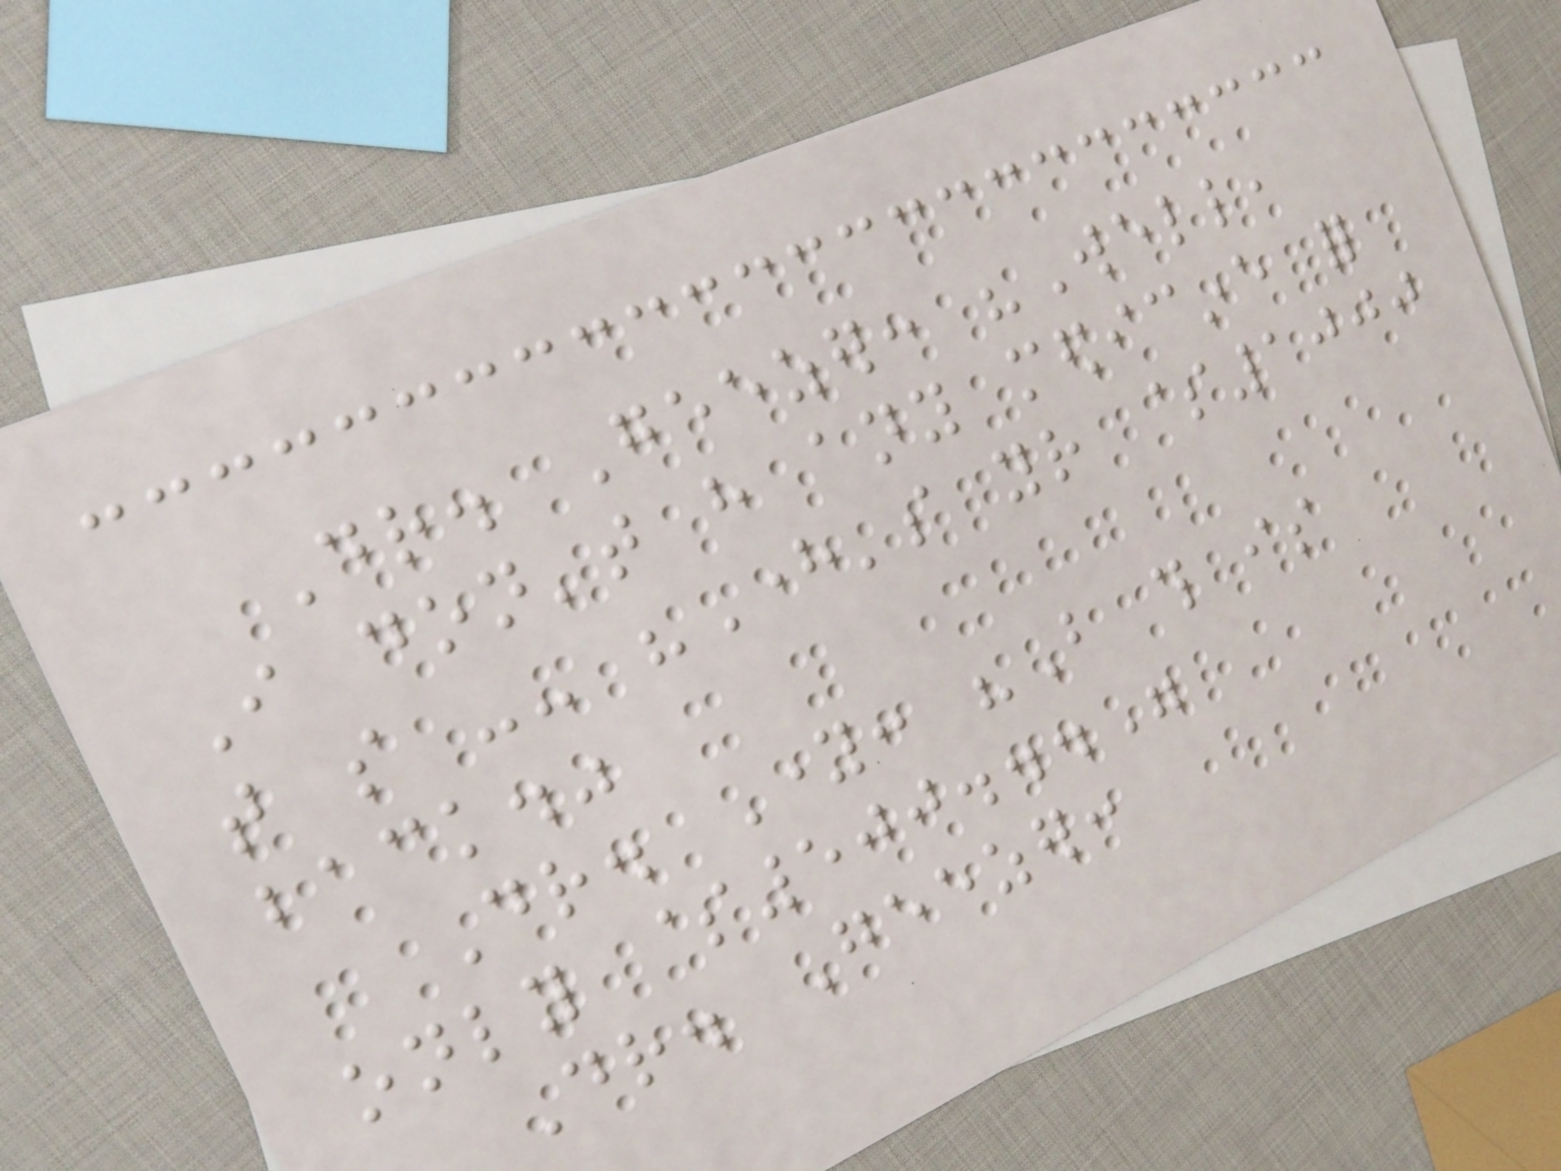Dr. Geezer: "Well,
I don't have any medicine for
that so -- "Here's your $1000
back."
Dr. Young: "But this is
only $500..."
Dr. Geezer:
